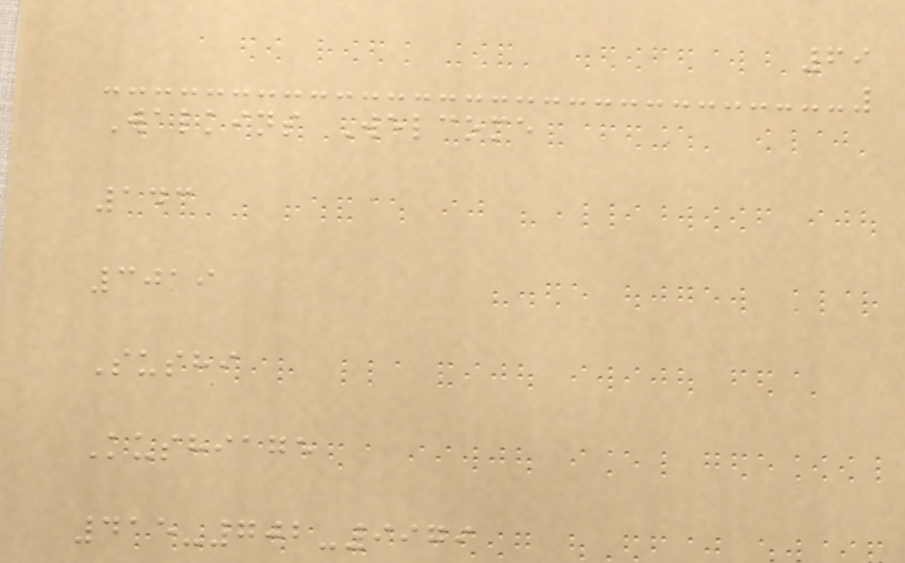69
Walkins Welcome
143
3019
Sushi
Kushiage
415-702-9979
